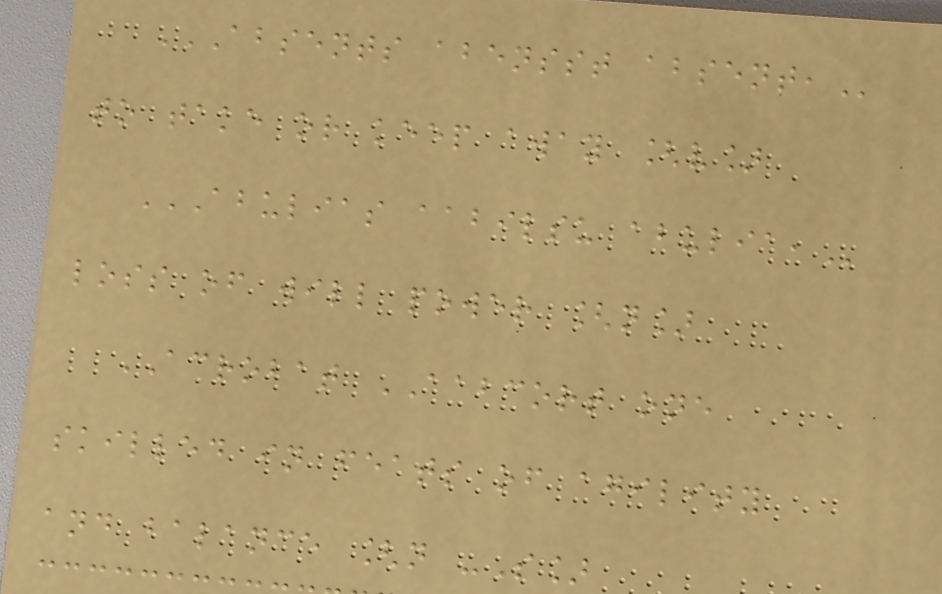ABSENTS ABENSST ABSENT,
to take or keep away [v]
ABULIAS AABILSU ABULIA,
loss of will power [n]
ACROBAT AABCORT one
skilled in feats of agility
and balance [n -S]
